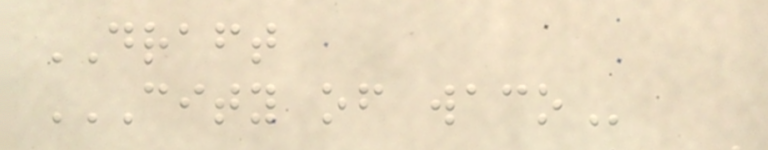DRAFT
CITY OF WACO
